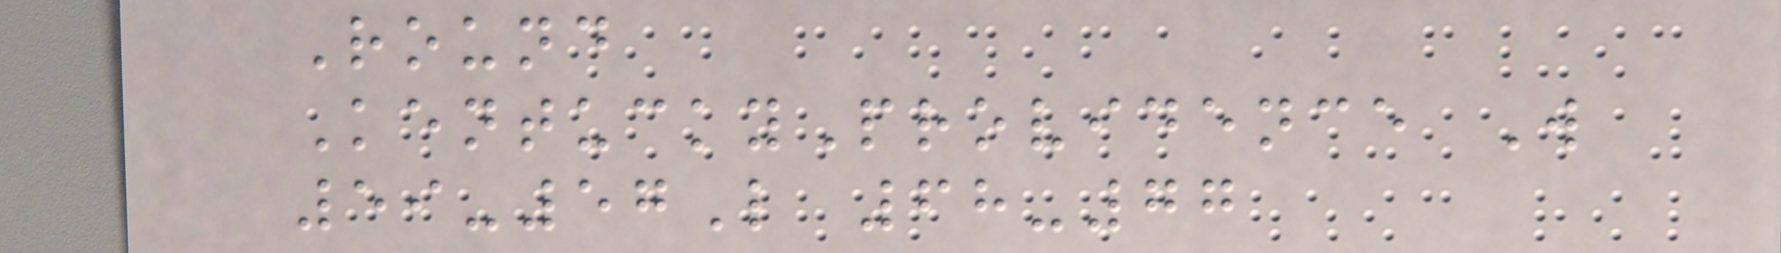Round
KentuckyProvidence W
59-57L 68-77
